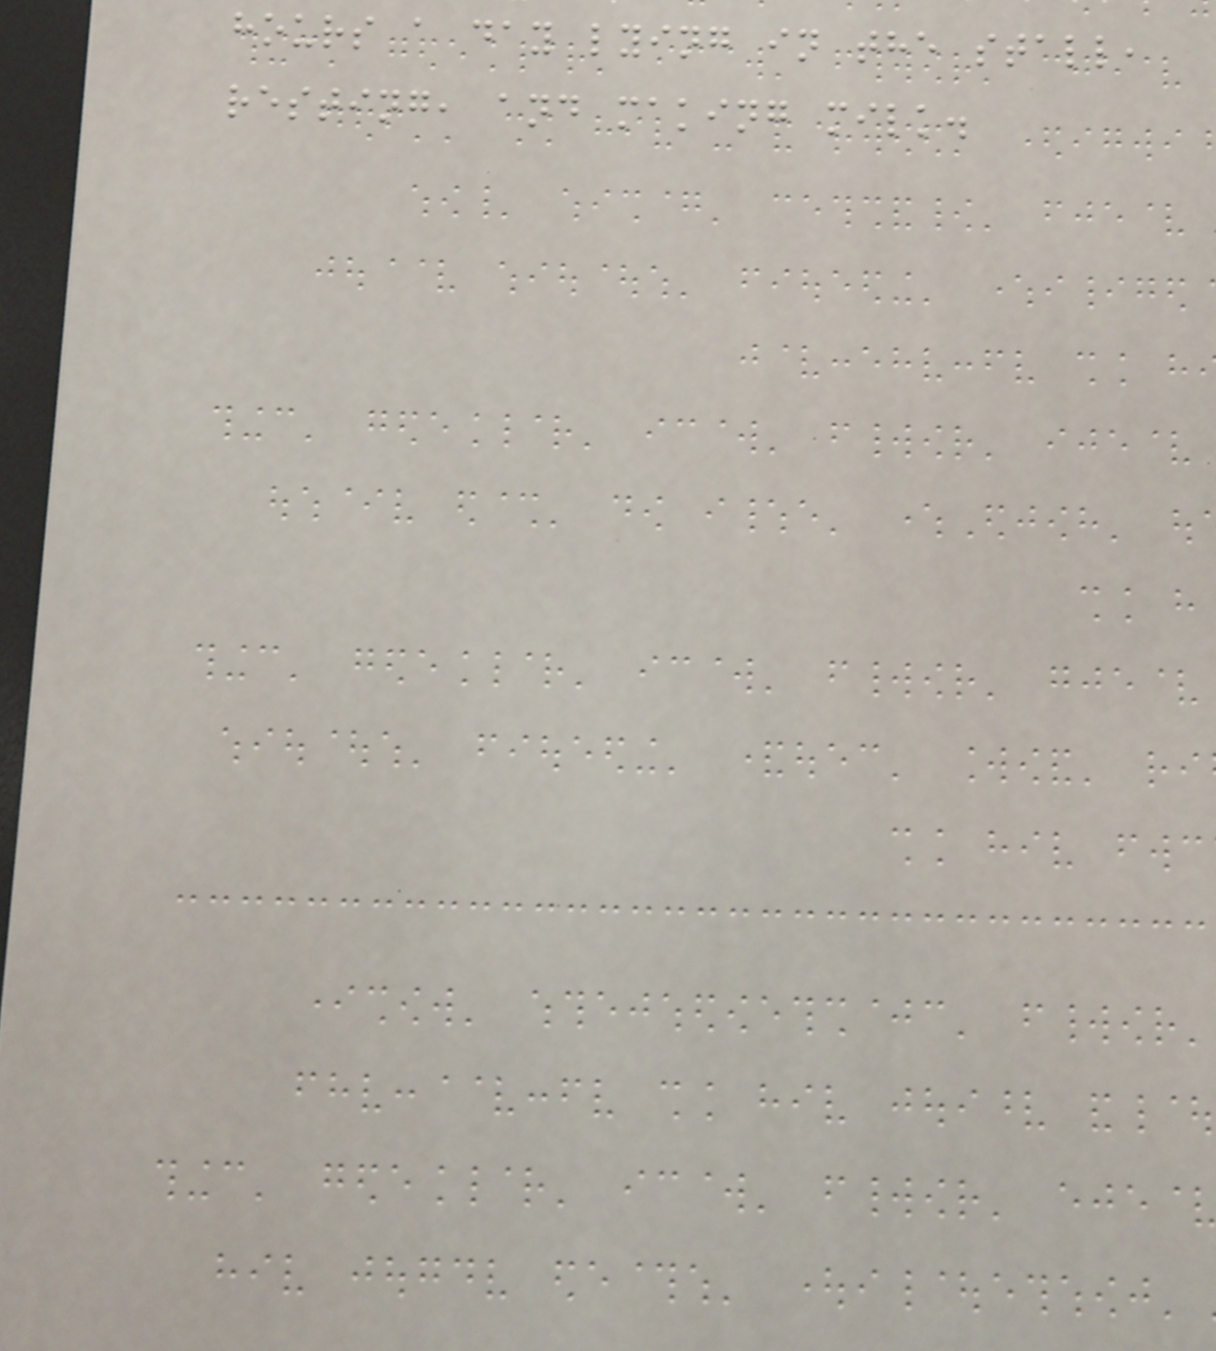hours a day lying in the stall,
resting, and making milk.
